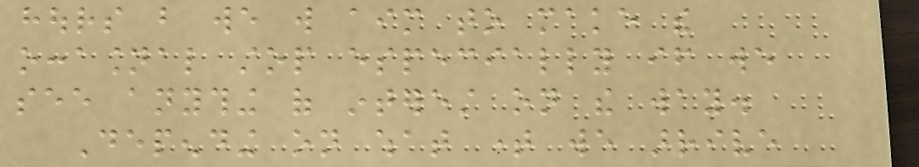hours but we will aim to make the
occasional stop especially if we
see anything of interest on the way.
Depending on what time we arrive
